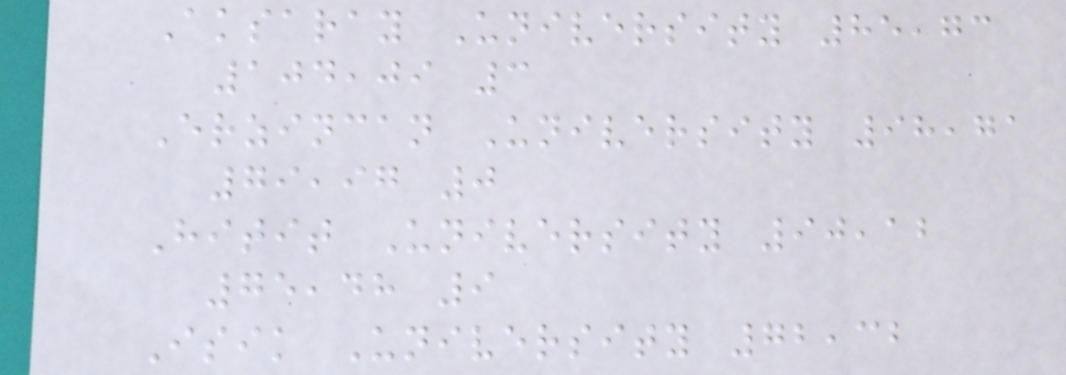Aksaray University 85,73
104,09 3
Erzincan University 98,71
79,97 0
Hitit University 90,12
75,48 9
Isik University 72,32
